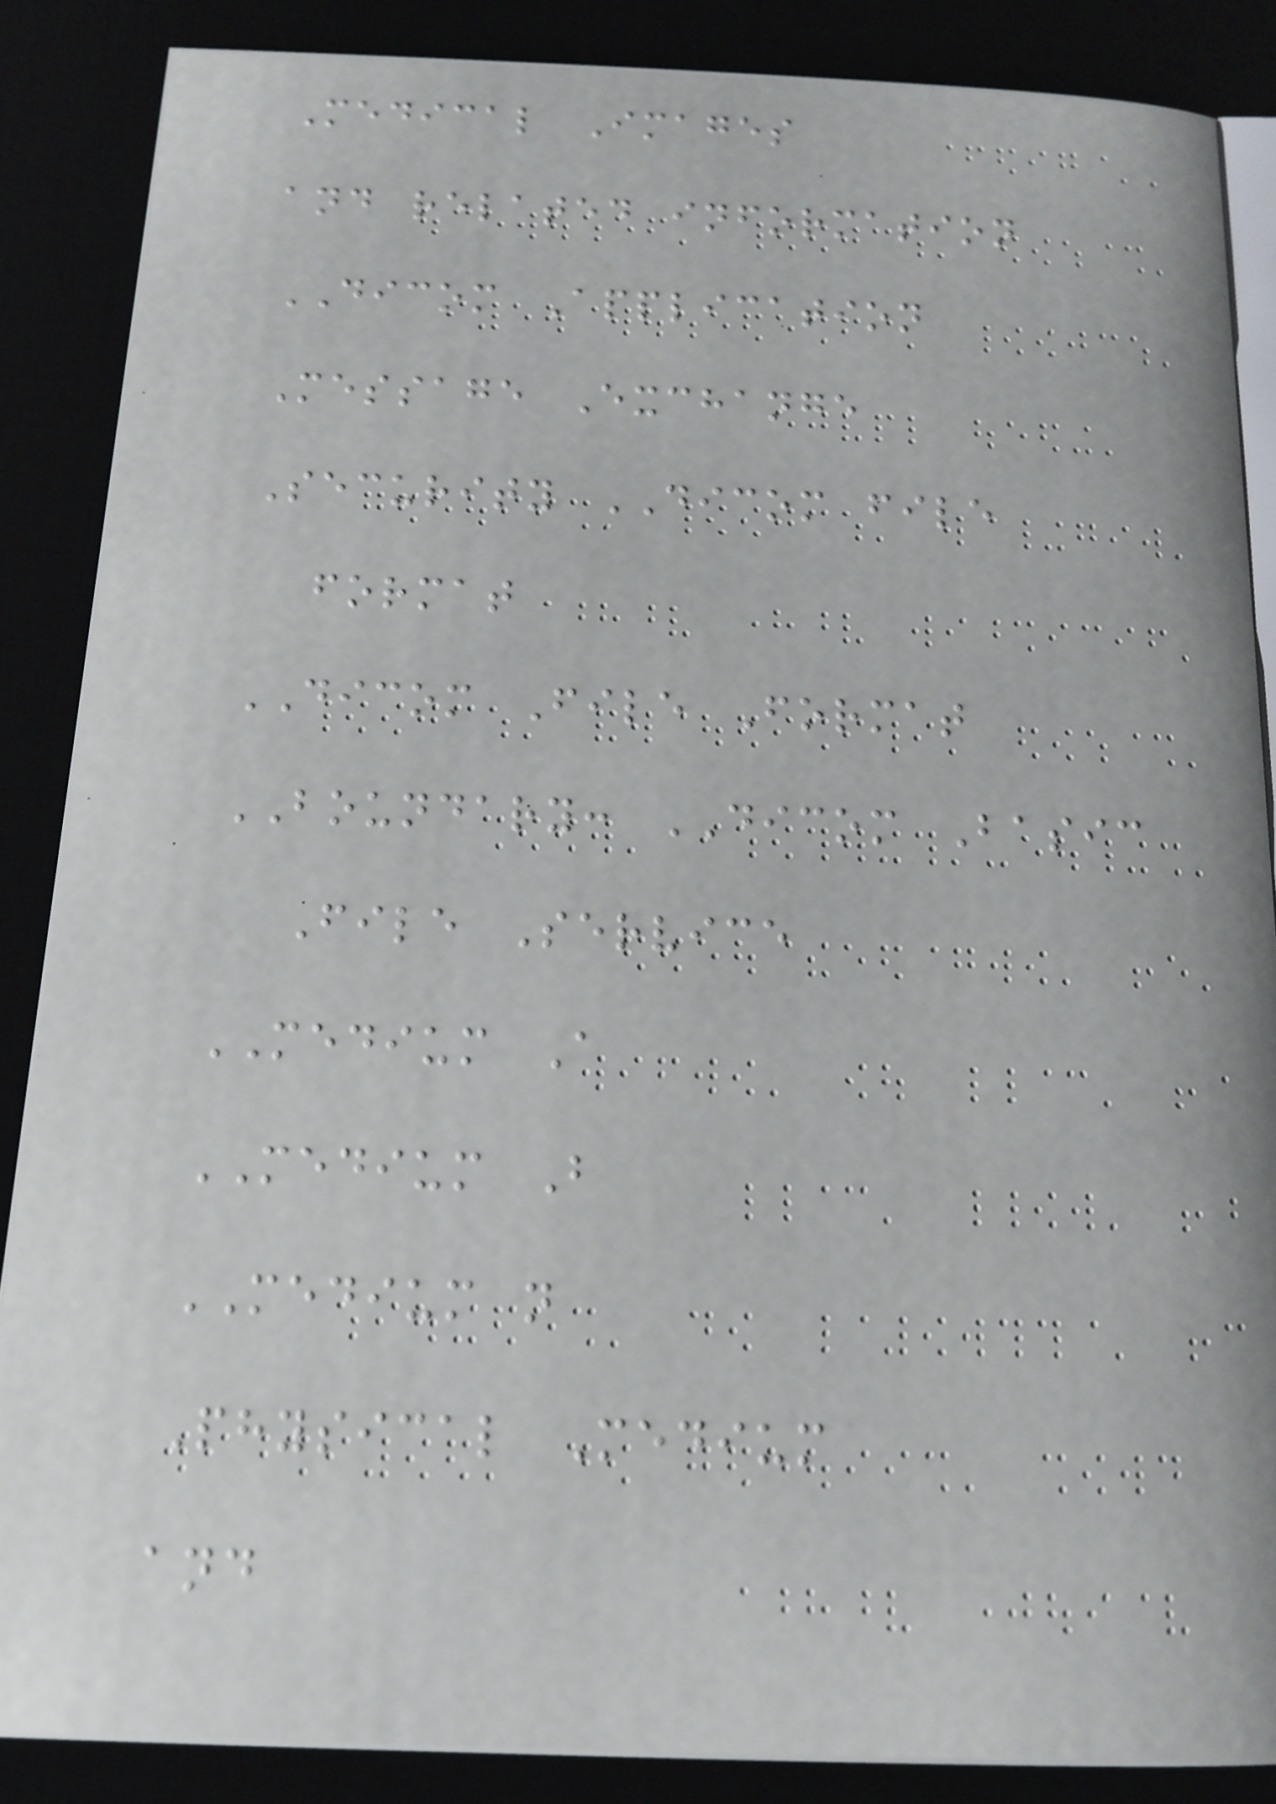Medical Images
and related information
DICOM Application
Message Exchange
Security DICOM file
format
DICOM File Format
BOUNDARY: DICOM Basic
File Service
MEDIUM A
MEDIUM B
MEDIUM n
Physical Medium
and
